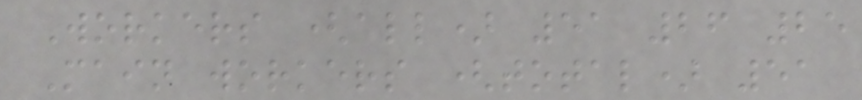Workers (all) 51 26 25
Main workers (total) 51
